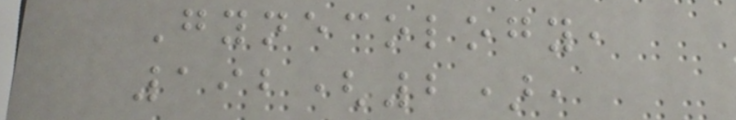Gynecology,
192(2),
